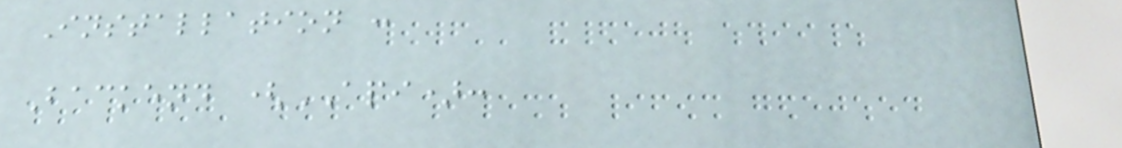Installation :
Backend (API):
